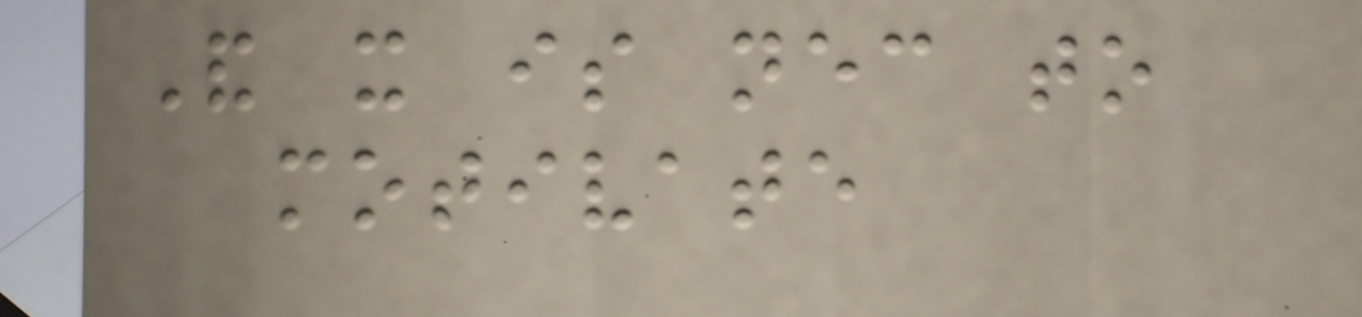And it is necessary to
motivate
